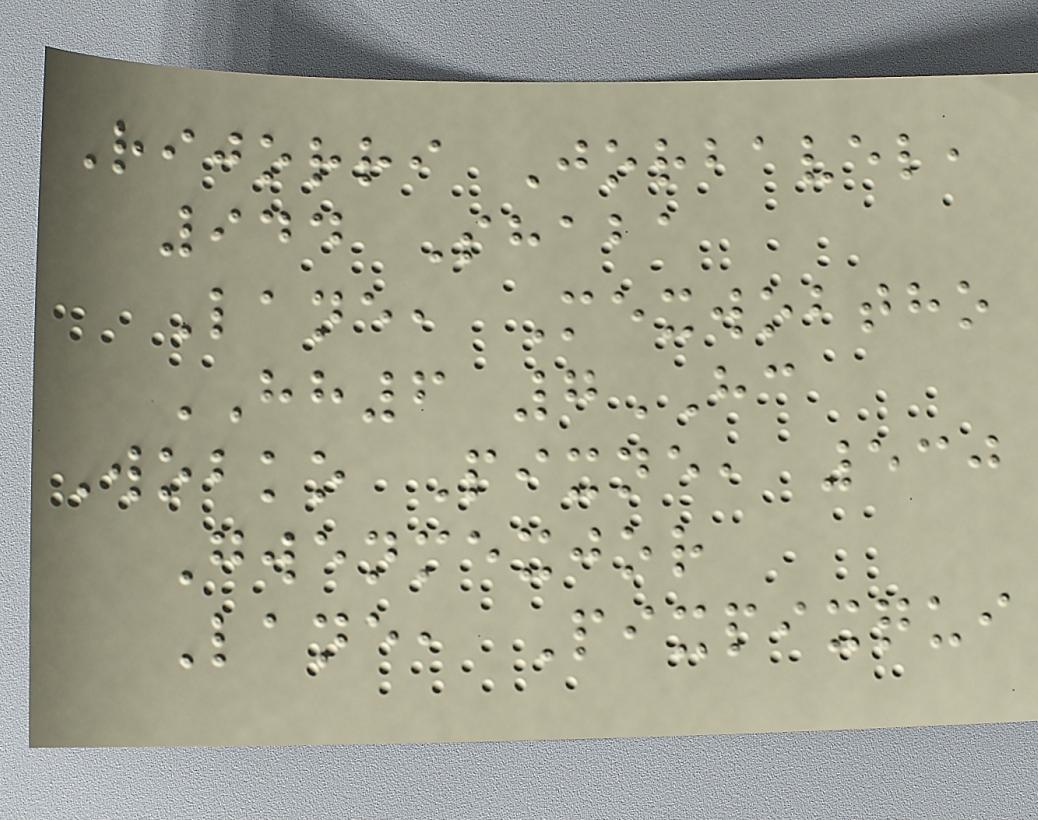Rijorri Jorbavel,
944 Shaba
Lane, Mexwobtho
HH6 7HC
Wobko Pixne, 530
Gwenmexjor
Lane, Pixpixqui
